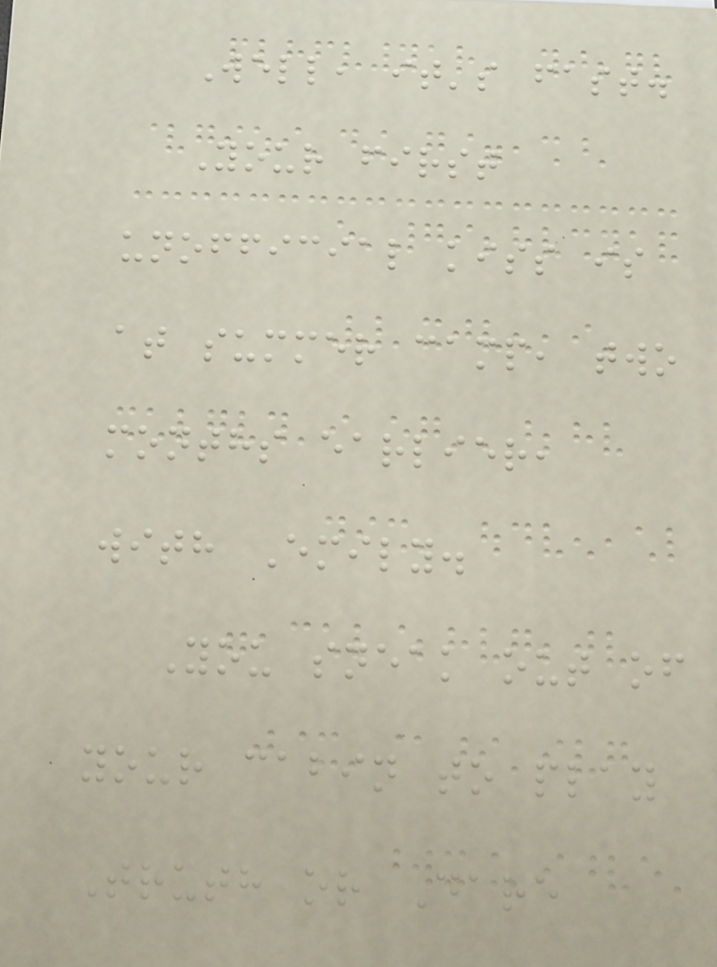Well, it's fast.
Your first
unofficial kiss is
at summer camp, two
months earlier,
with Emily.
You sneak out of
your cabin to play
Truth or Dare
